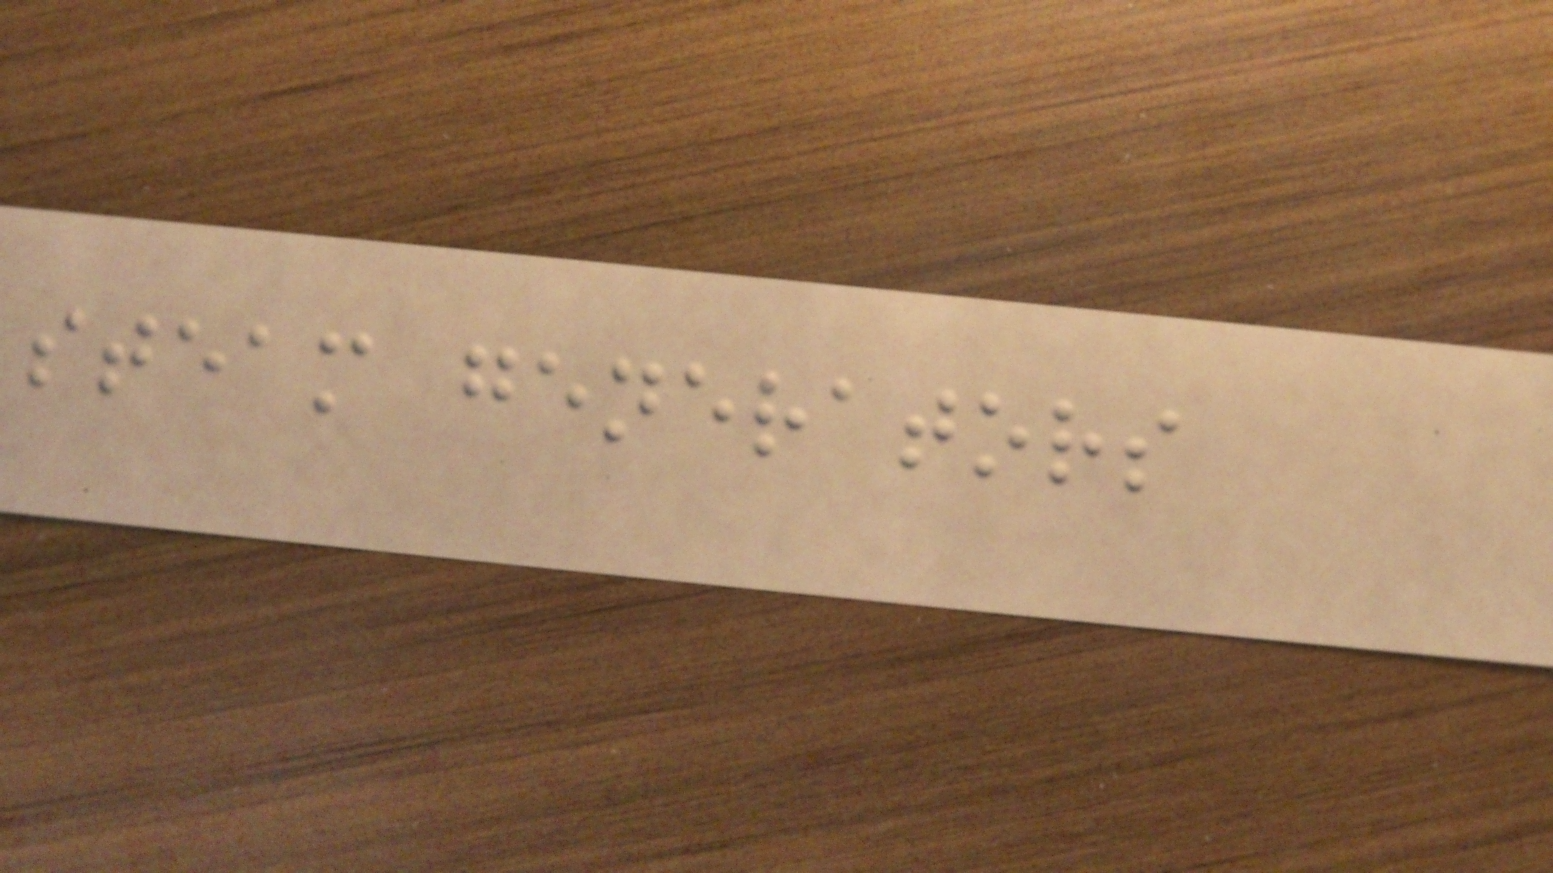steam generators
